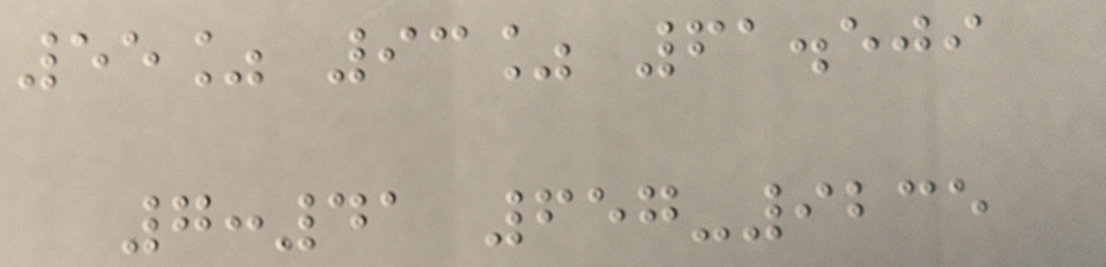55% 93% 61.509
7:41 657-9235
